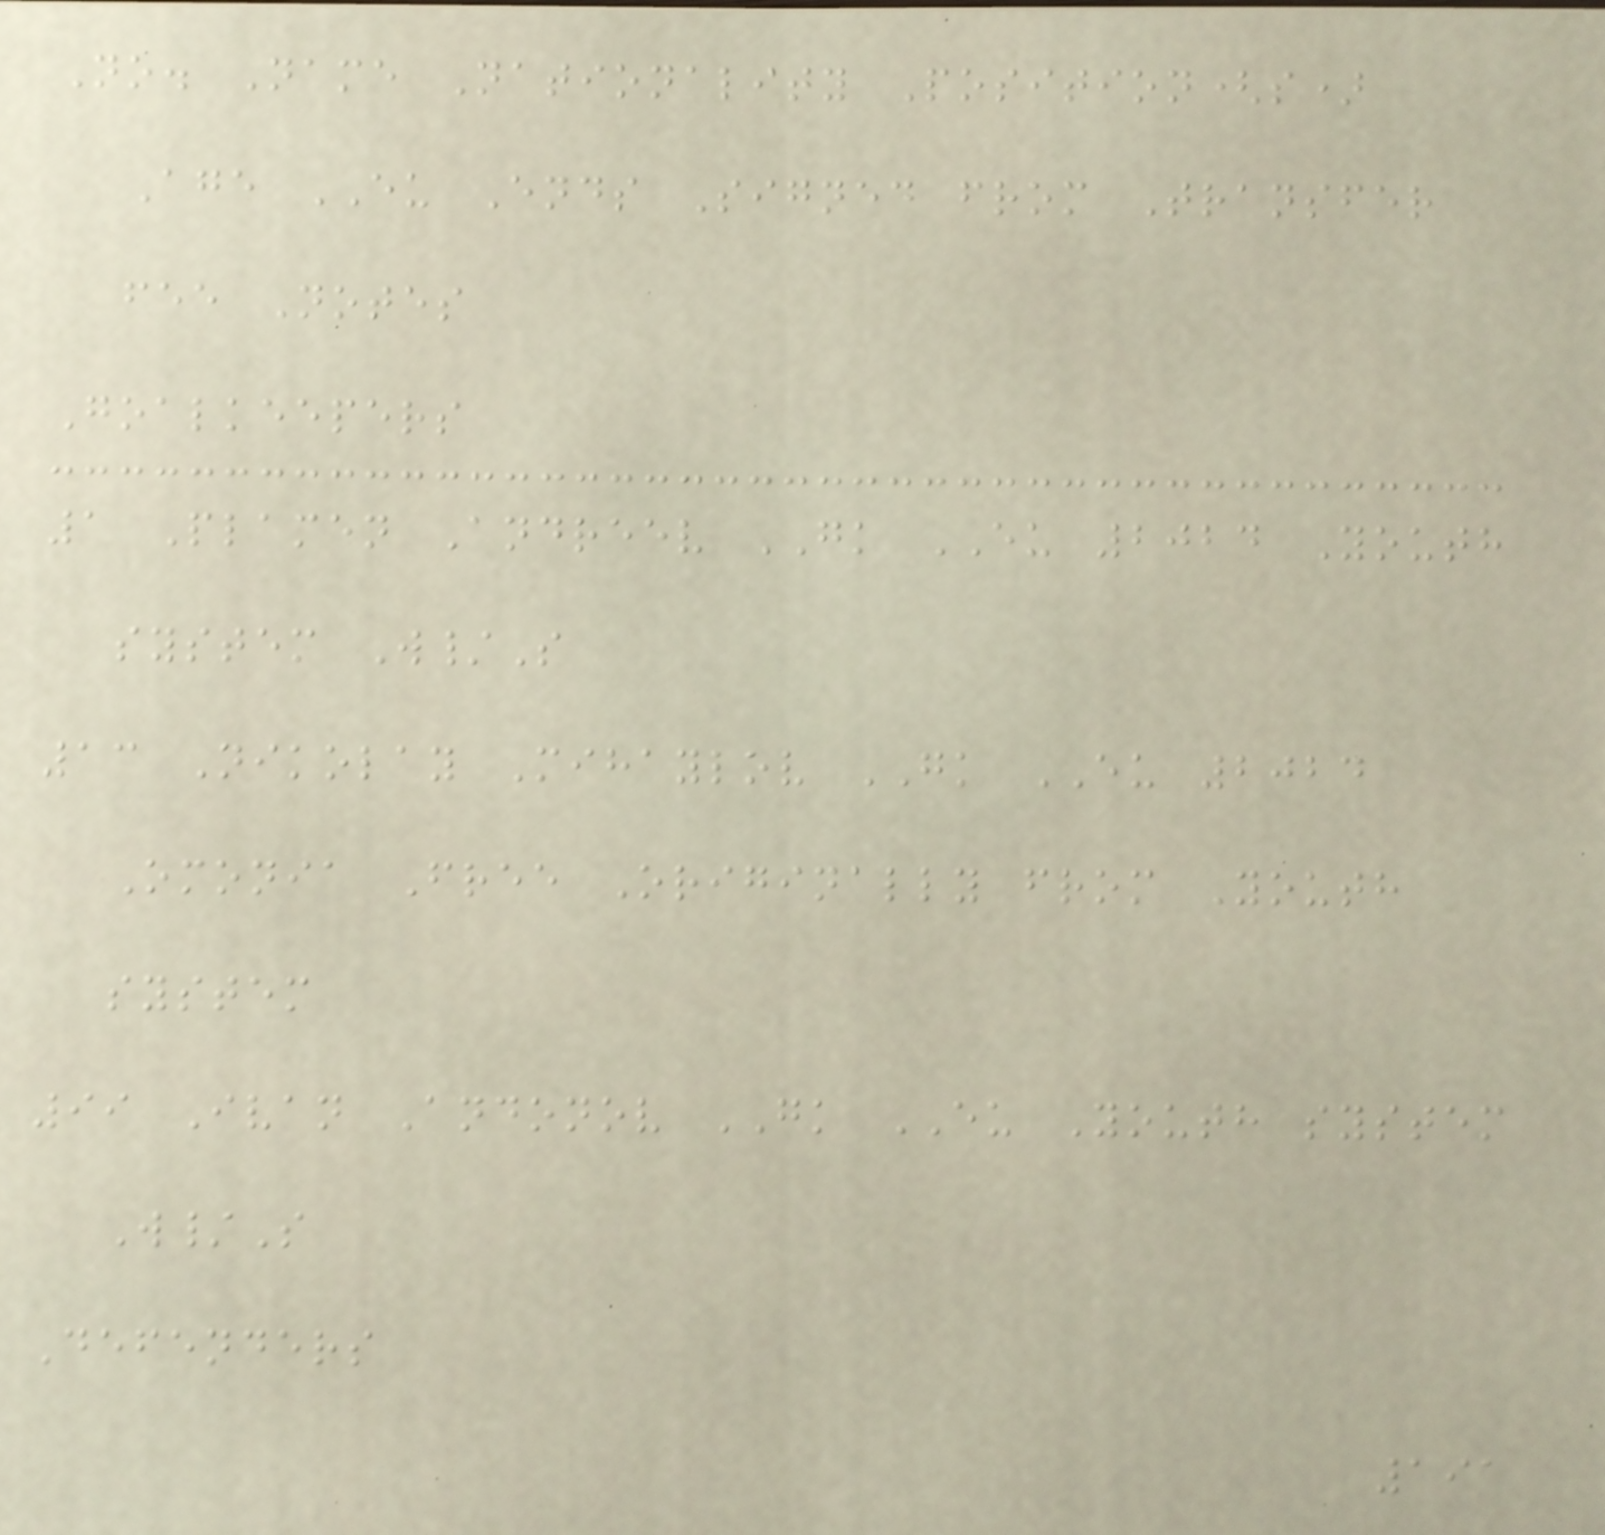No. Name Nationality Position(s)
Age EU Ends Signed from Transfer
fee Notes
Goalkeepers
1 Plamen Andreev GK EU 2024 Youth
system W/S
13 Nikolay Mihaylov GK EU 2024
Omonia Free Originally from Youth
system
99 Ivan Andonov GK EU Youth system
W/S
Defenders
191
